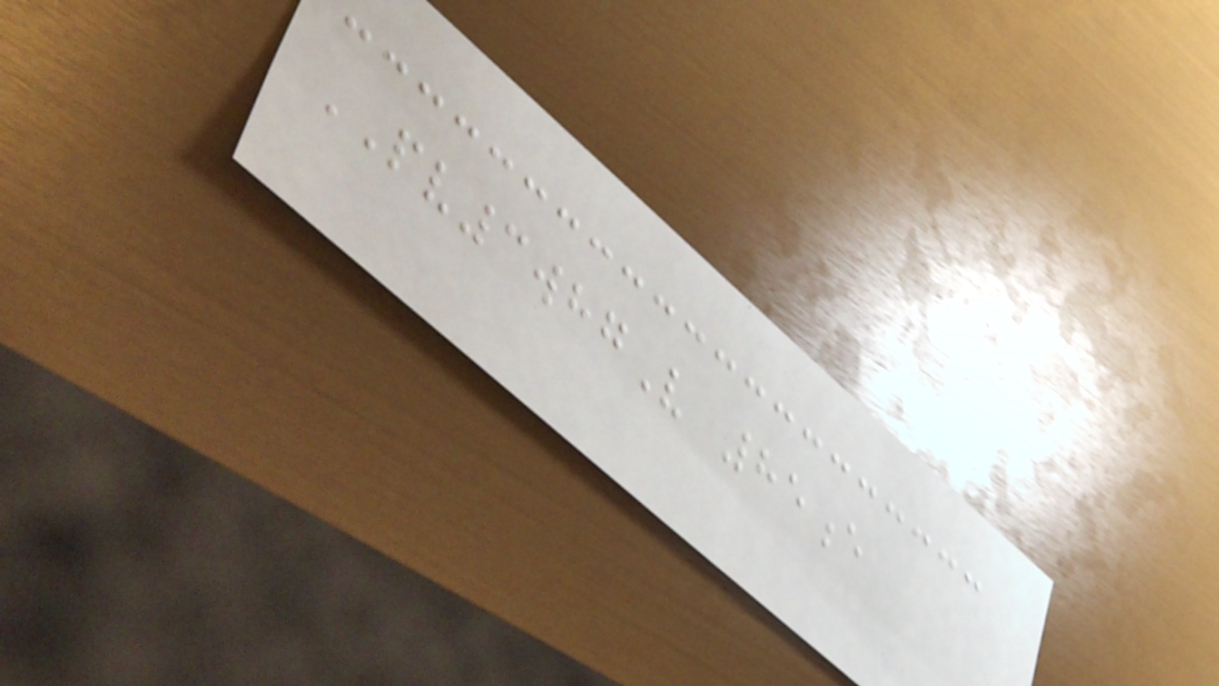PV3whgV 85e
